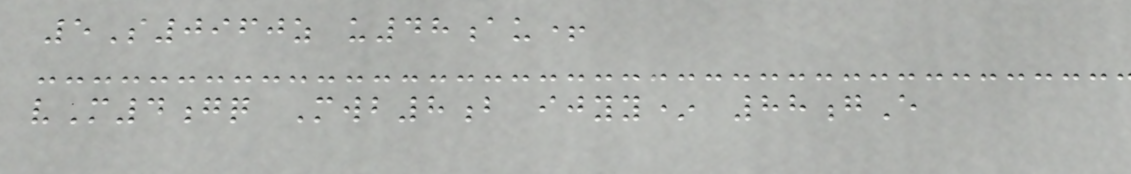5S0960z u48au+
vM4gq Mwb8b ijyy* 88gE
